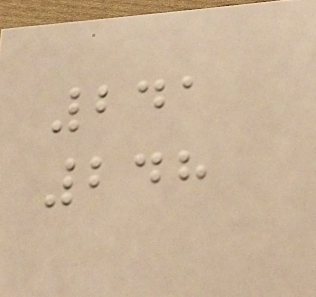241
248
